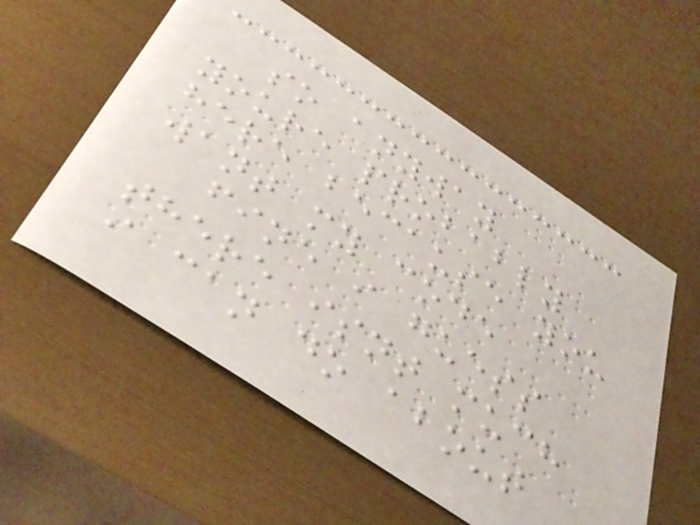so anyway
youre probably
here because you
want my code
fine i guess
there isnt much
i can do about
